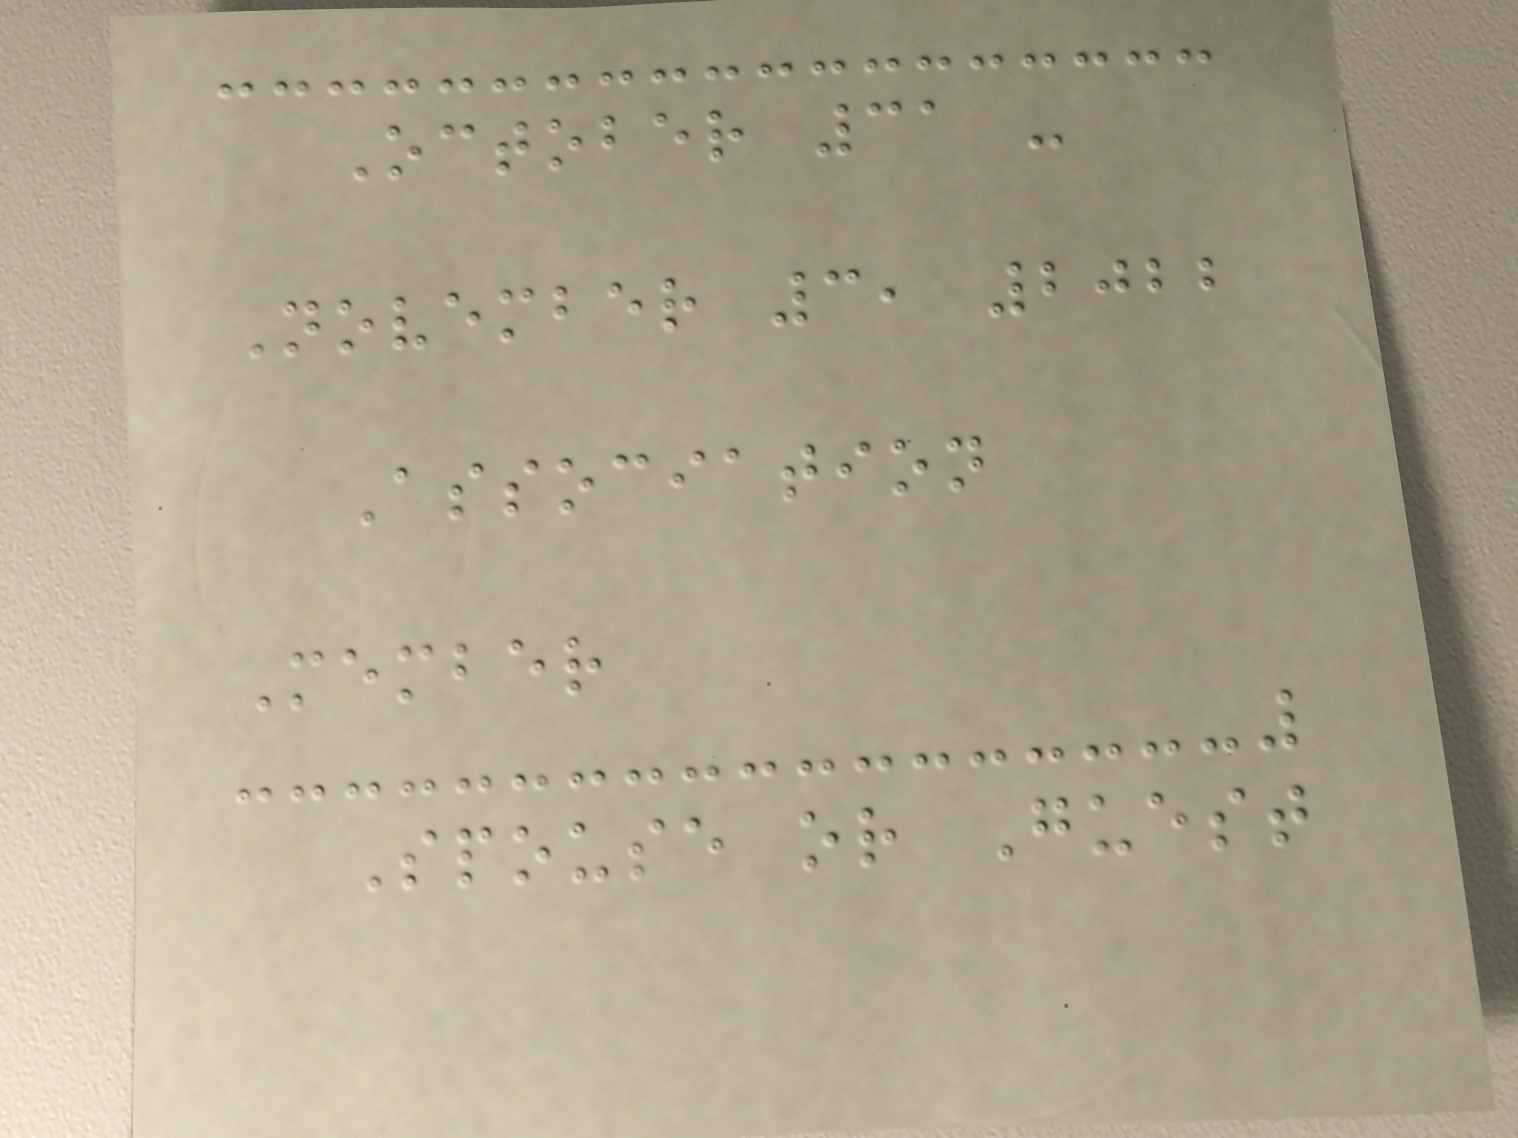October 31 -
November 3, 2022
Association
Member
Spouse or Guest
